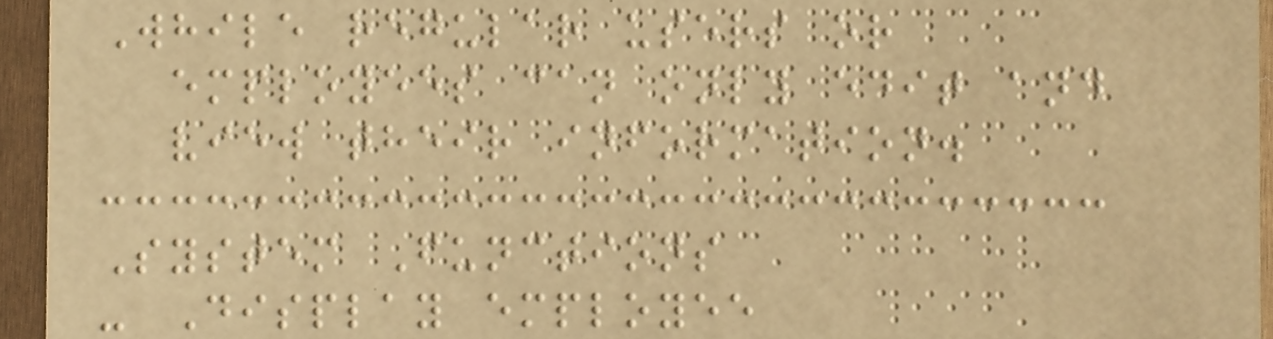While regular users or
employees can only edit and
view their information.
System Functions
- Display employee
